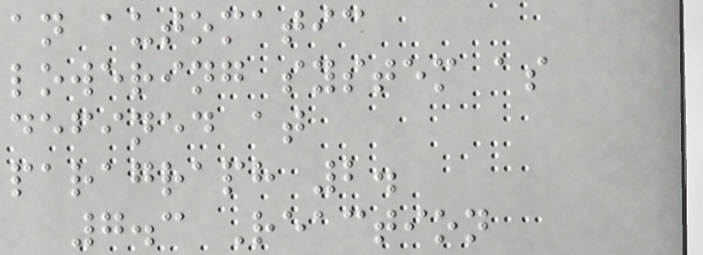an automatic
lowering system as
defined at
paragraph 2.
7.3 Reaction
